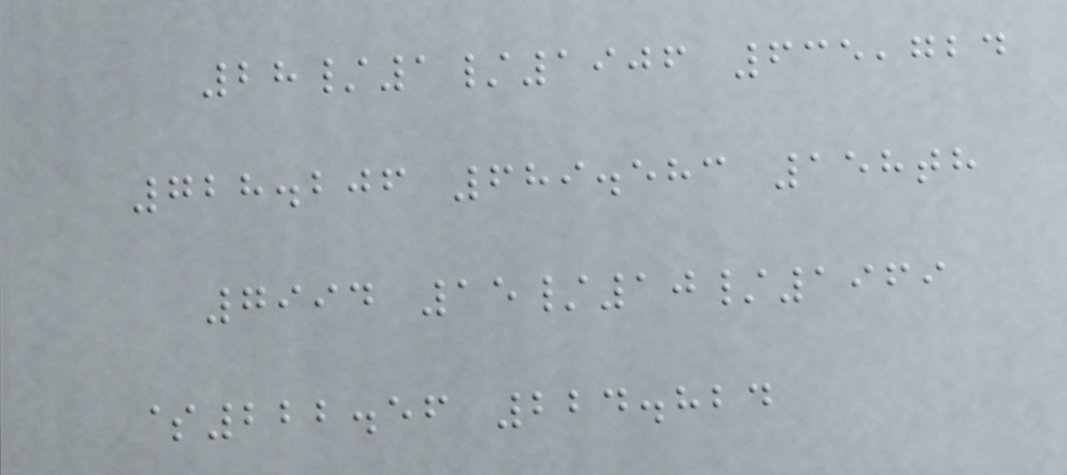28/1/1906 635,724
728.206 689.583 158th
7994 15/10/1969
$222.56 224.824
